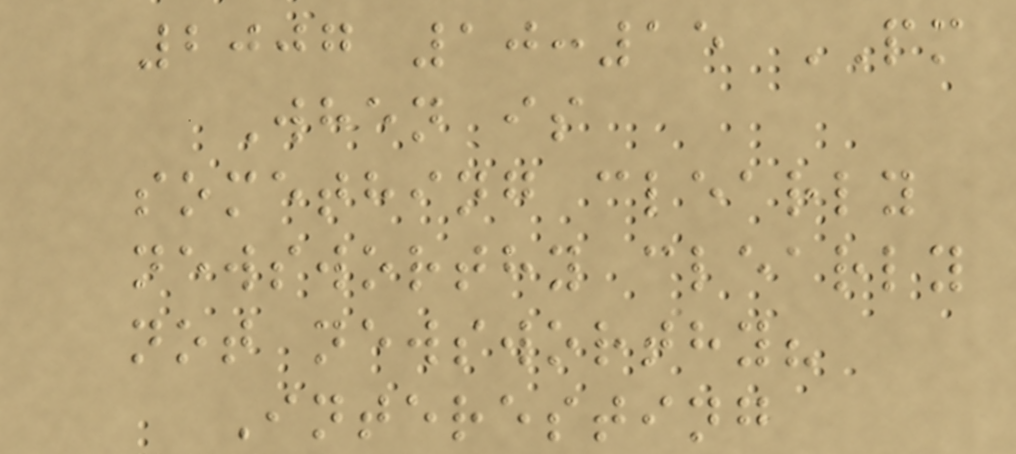2007 10:15 PM
When is
something clearly
newsworthy clearly
not newsworthy?
Interesting
